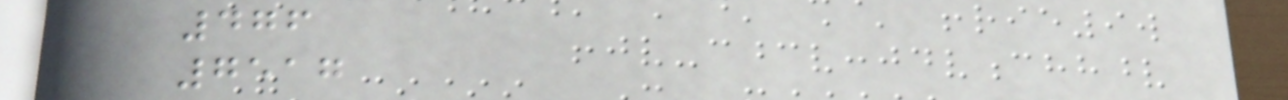476
7517
